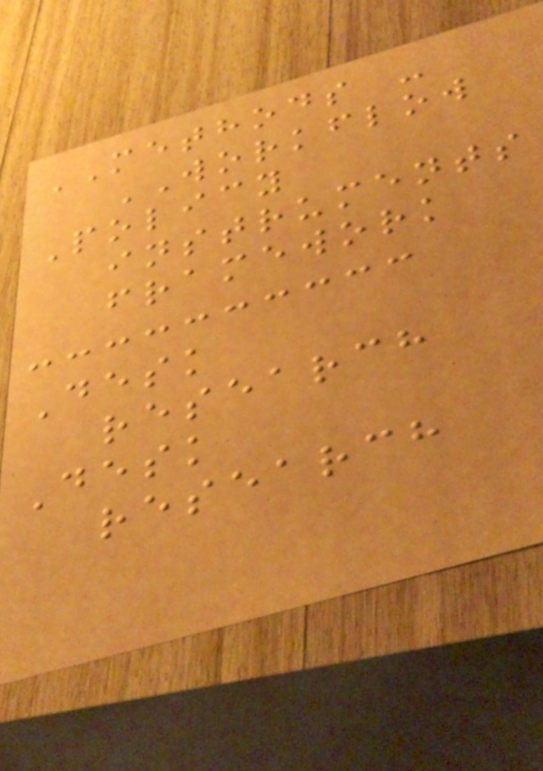METHODS -
WORKFLOW
Policy
instruments
framework
Desk
research
Desk
research
